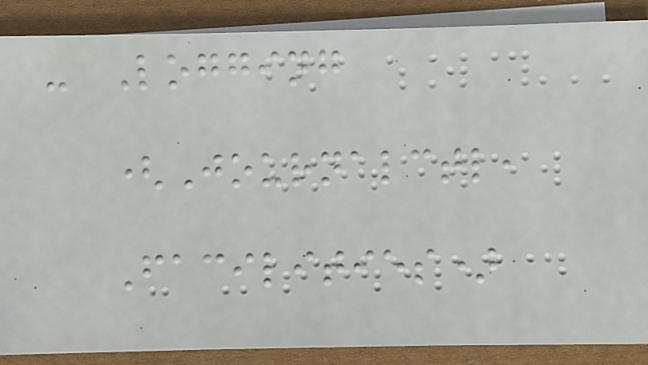- Logging
(Journalctl,
Facilities)
